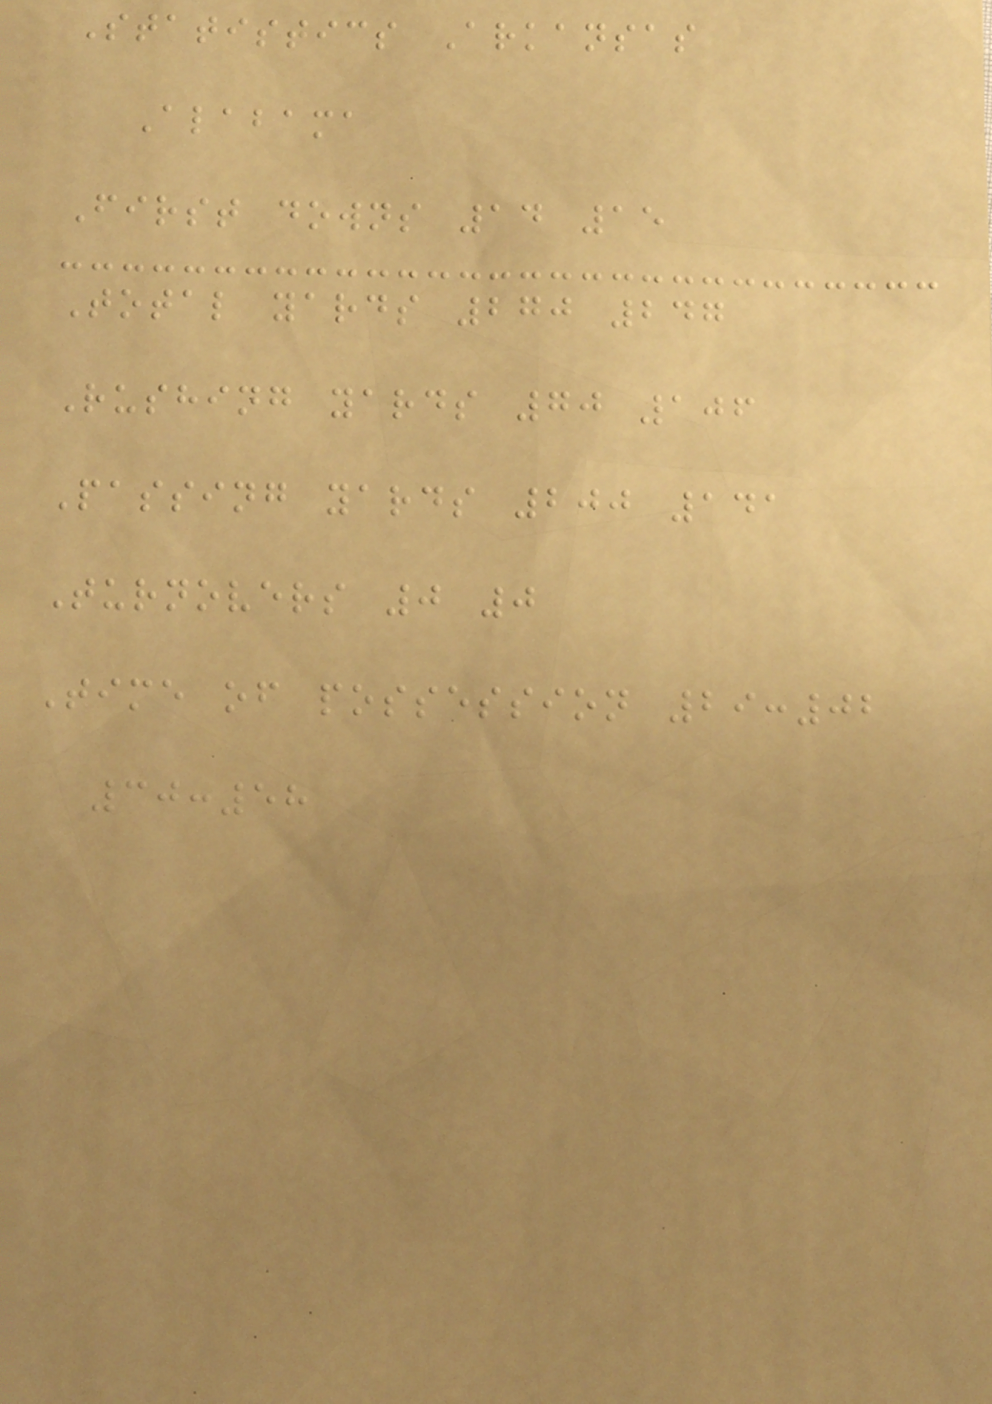Statistics Arkansas
Alabama
First downs 14 15
Total yards 270 247
Rushing yards 70 106
Passing yards 200 141
Turnovers 0 0
Time of possession 29:02
30:58
